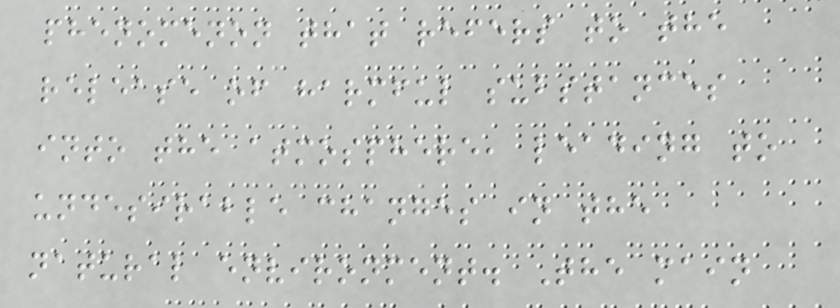phenomenon that refers to the
release of harmful substances
into the atmosphere, leading to
undesirable changes in the
natural environment. The main
